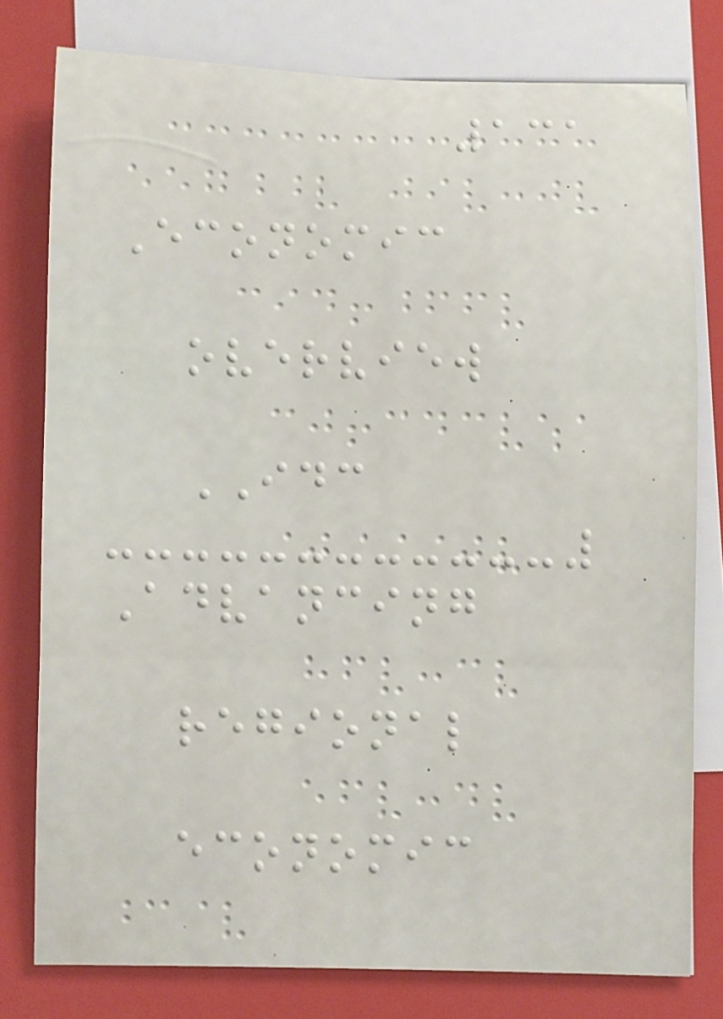131
Economic
overview
IDC
Advancing
regional
economic
